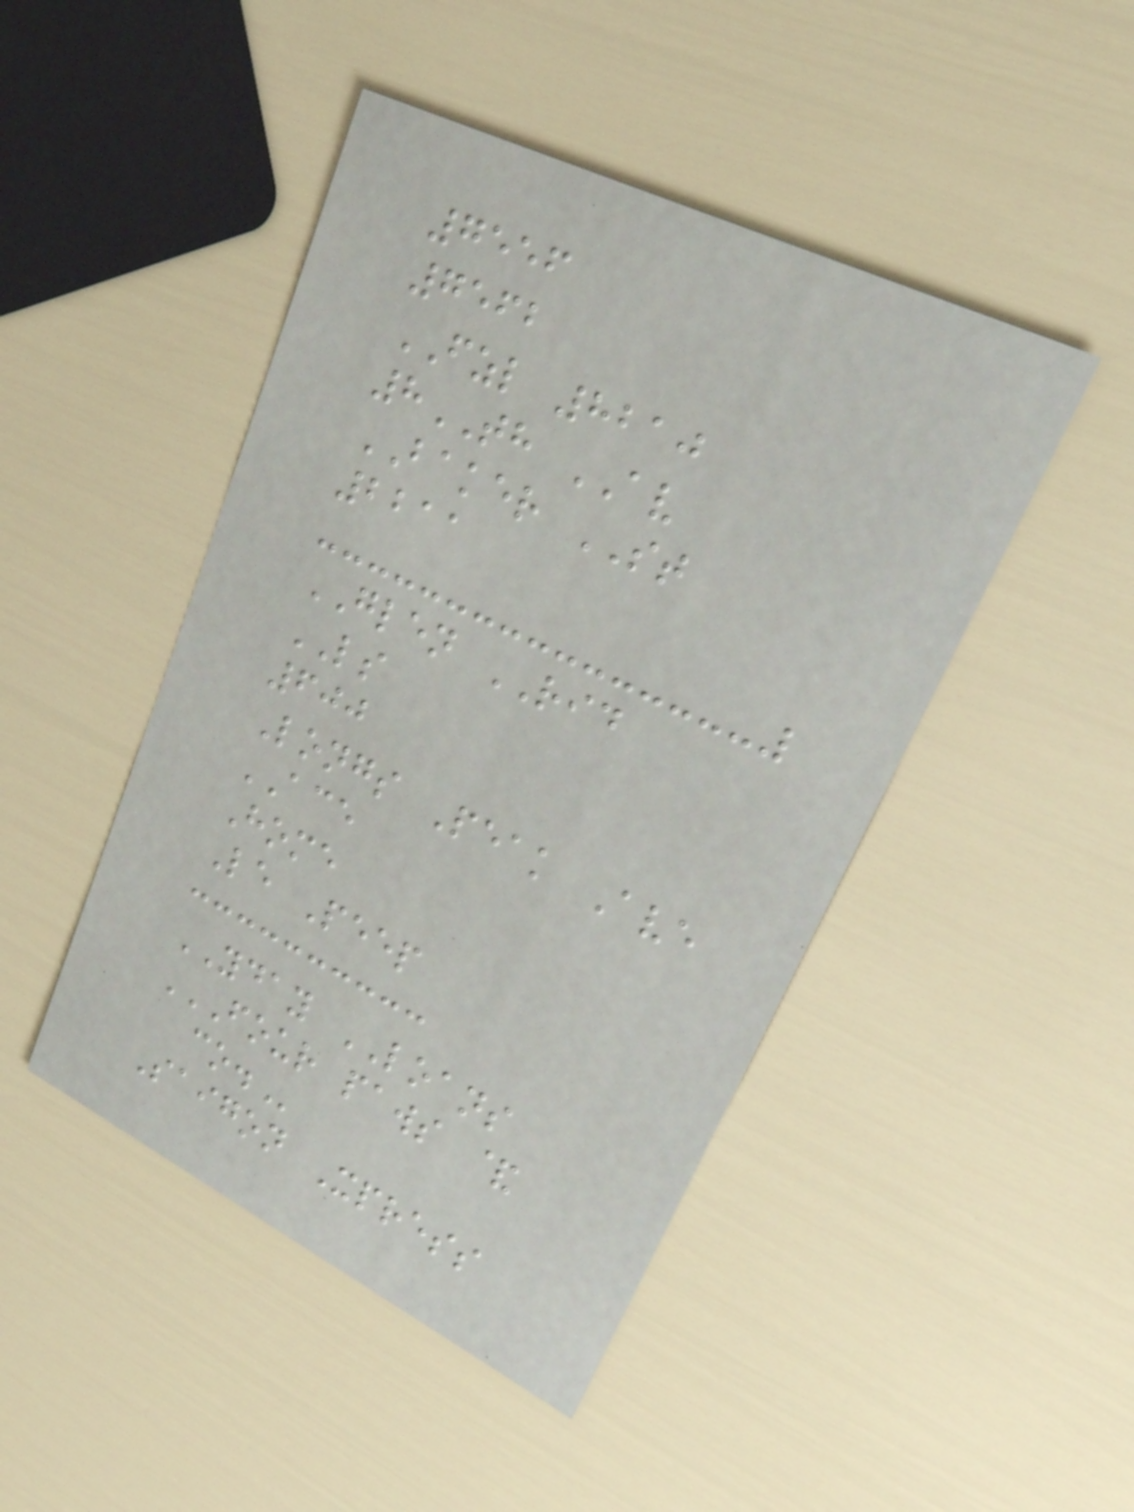7556
7562
FZL 8210
8TH AV
BAKER ST
2211
GLEN RID
LS
600
Longs Peak Ave
ACE
Home
Le Peep
YDAY LOANS
FOUR PAWS &
CO.
Saigon Xpress
